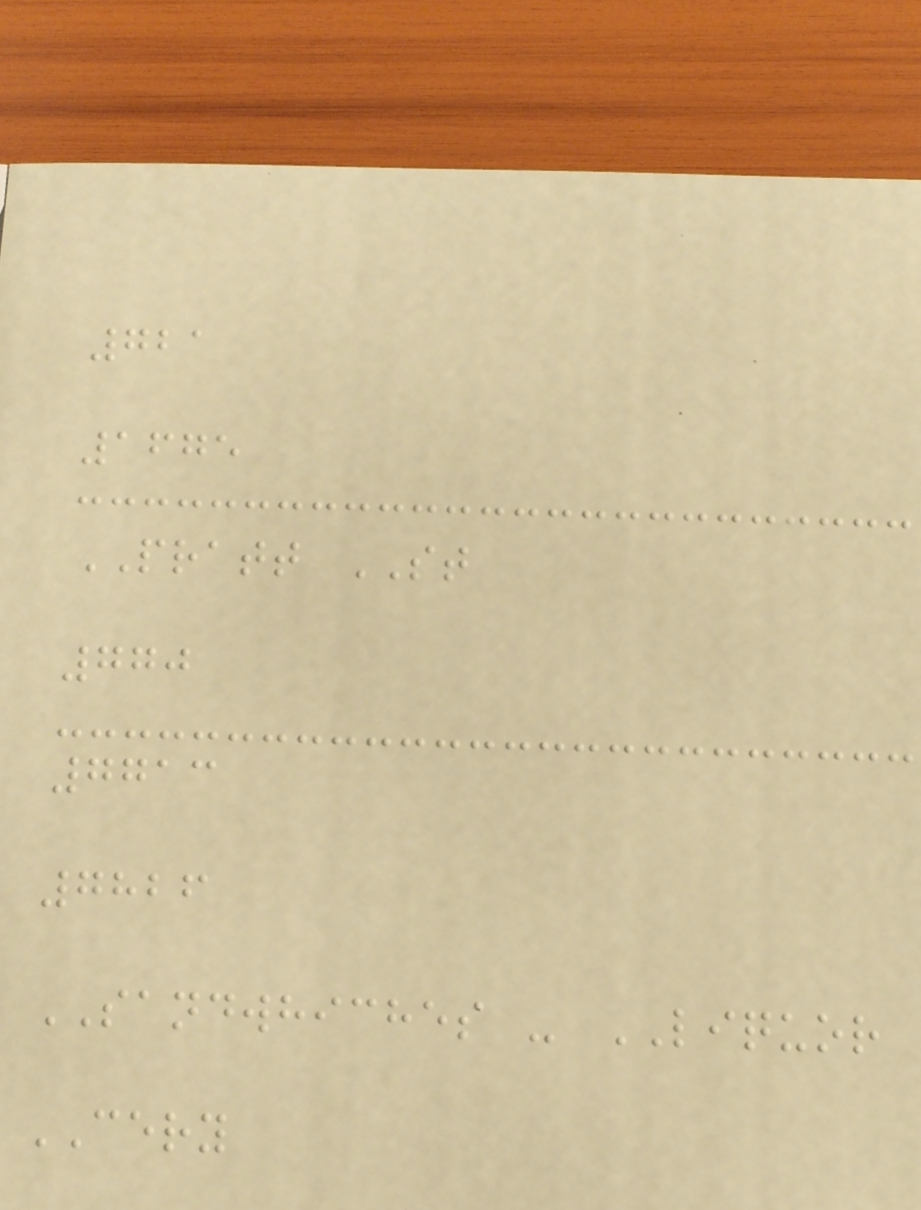721
1675
PRATT ST
770
7713
7826
SANDWHICHES - LIQUOR
CERY
